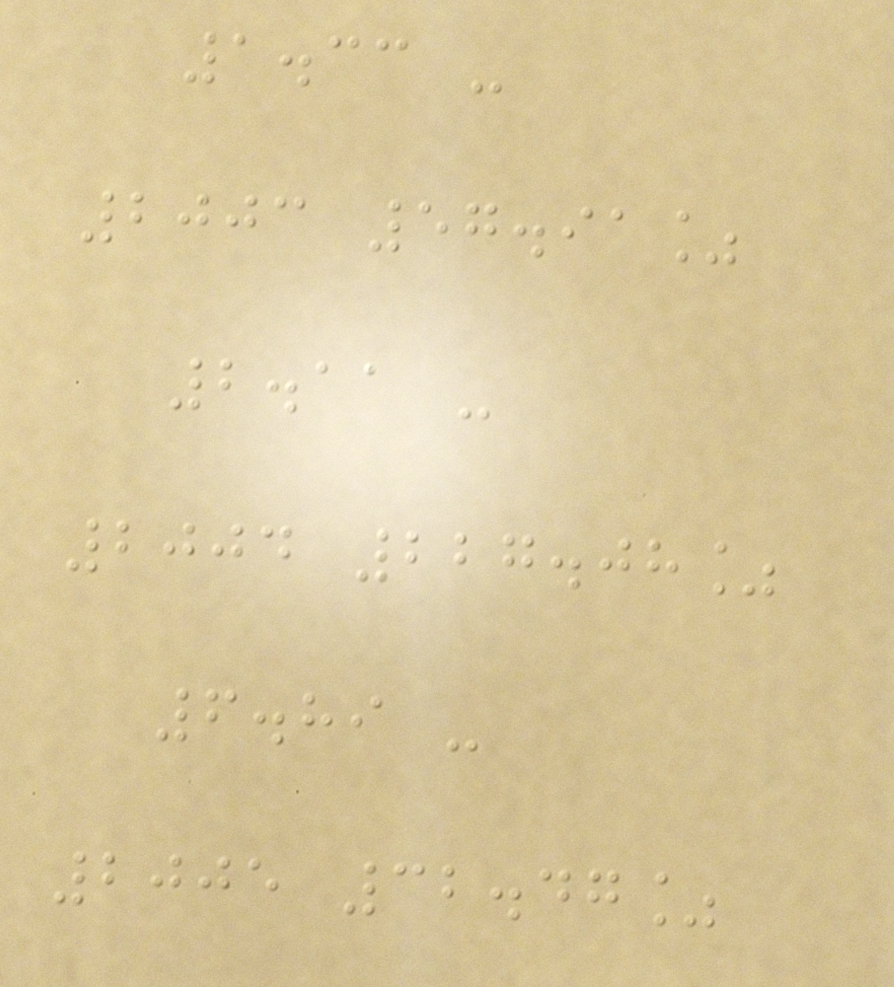1.33 -
2003 57.91%
2.11 -
2004 227.08%
6.89 -
2005 32.47%
